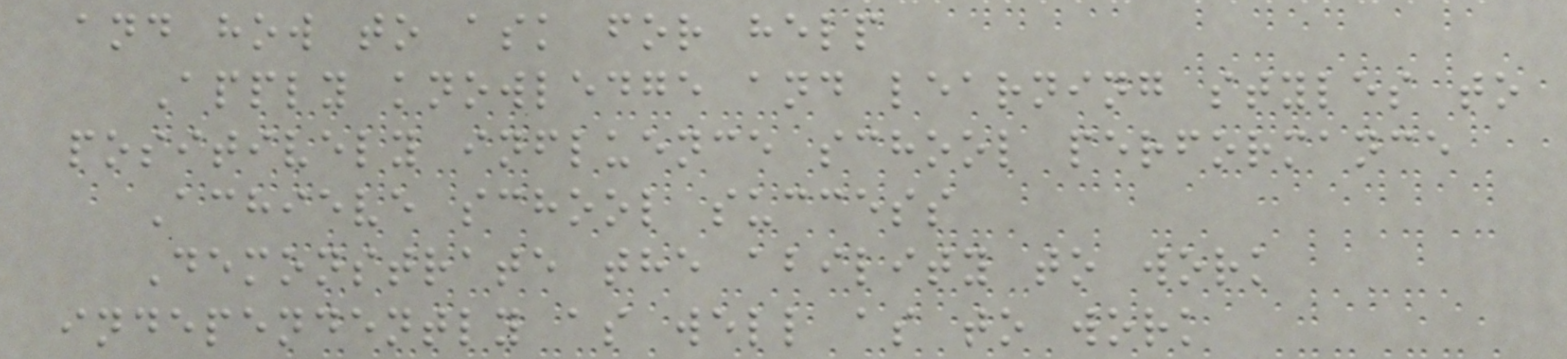and how to ask for help
Apply knowledge and learning styles to
positively influence school performance
Achieve school success
Demonstrate the ability to work
independently as well as to work
